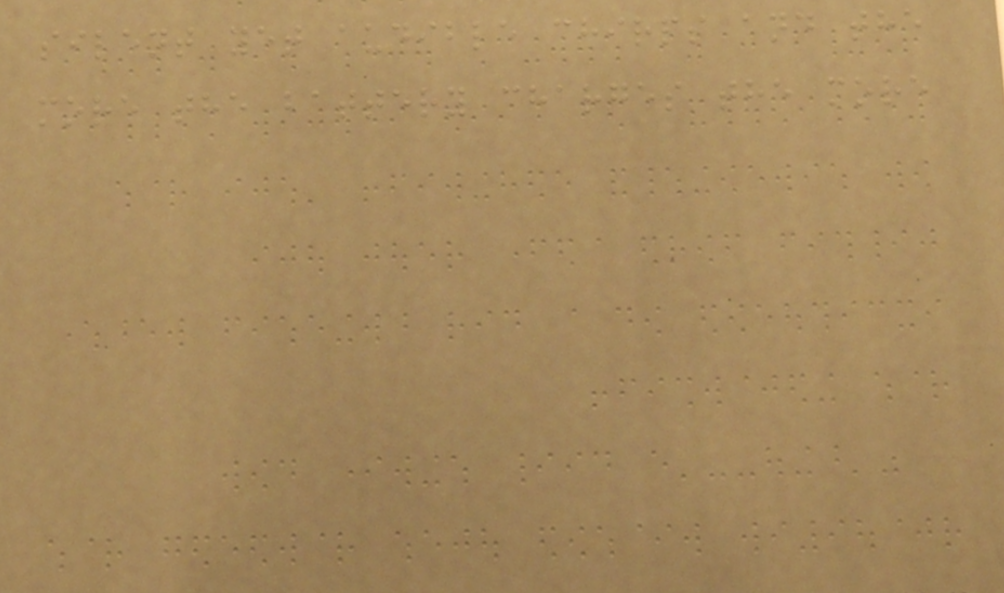silent yet audible chirps and the
more the battery charges the more
